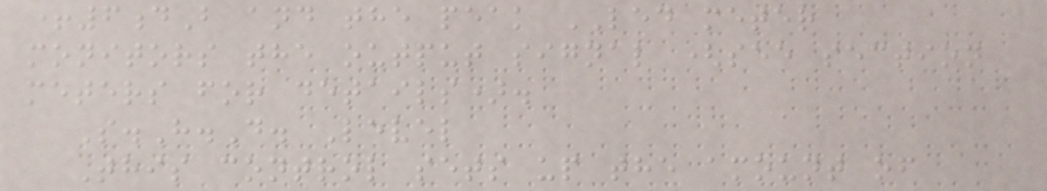+6dB and the peak LED meter
monitors the output signal (see section
meters for details).
S.H.D. Level
This control sets up the amount of
